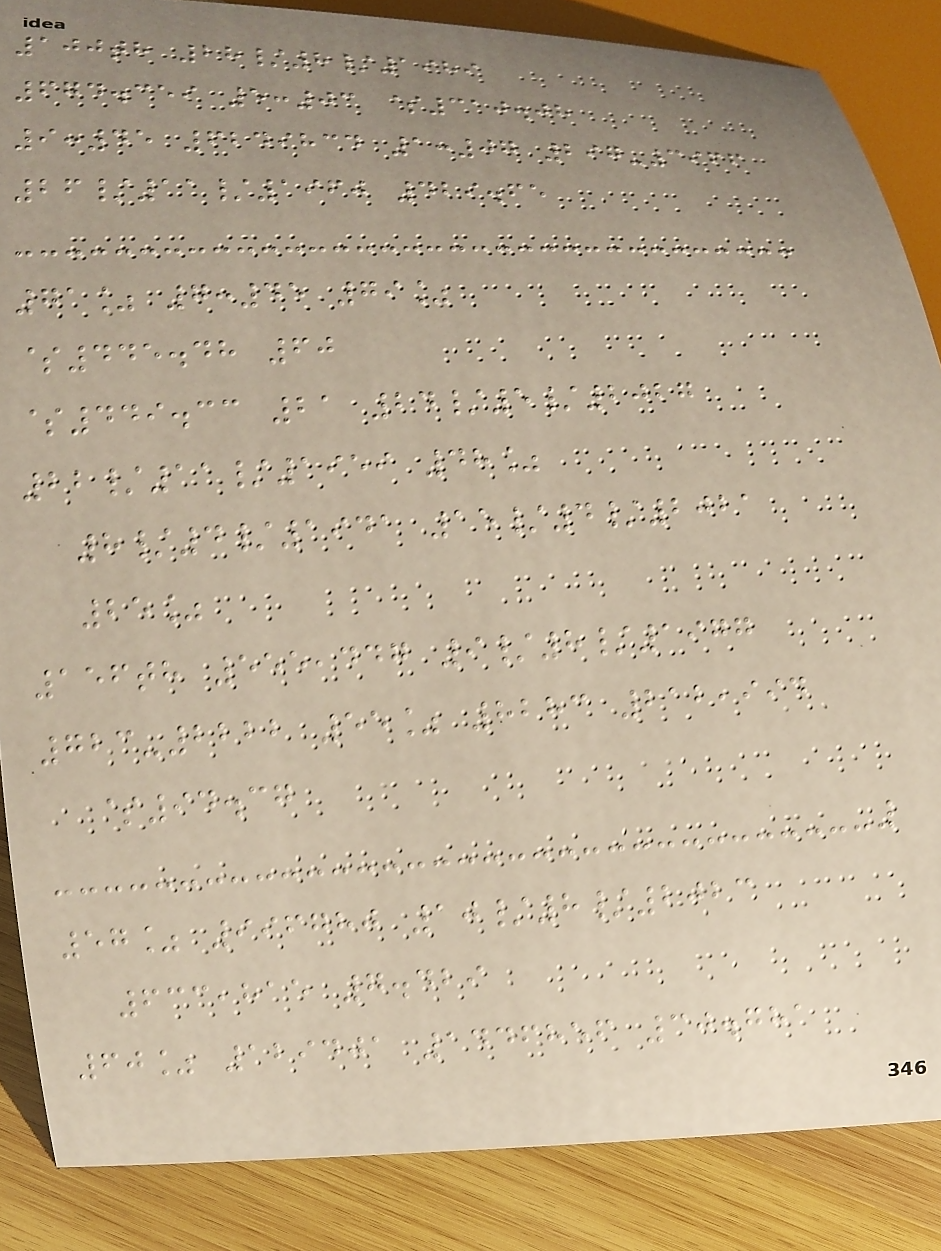100th 28/8/1989
674.359 5:03 $310.08
9:45 6249834 1:07 297-3966
26/11/1960 429.65
71% 7:45 79%
$445.48 60
$449.33 21 24/5/2027
22/11/1959 48%
8/4/1941 15/4/2021
25%
156th 555,447 9/8/1977
723-2222 55% 8283 212,994
$94.37
57% 996780 10/8/2023
633,815 7.429
60% 129401 1446856 30.781
